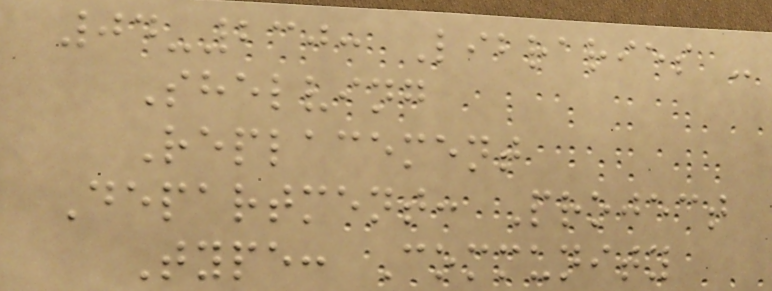04-230: Libraries -
Shelving
Replacement
Department: Project
Type: Community
